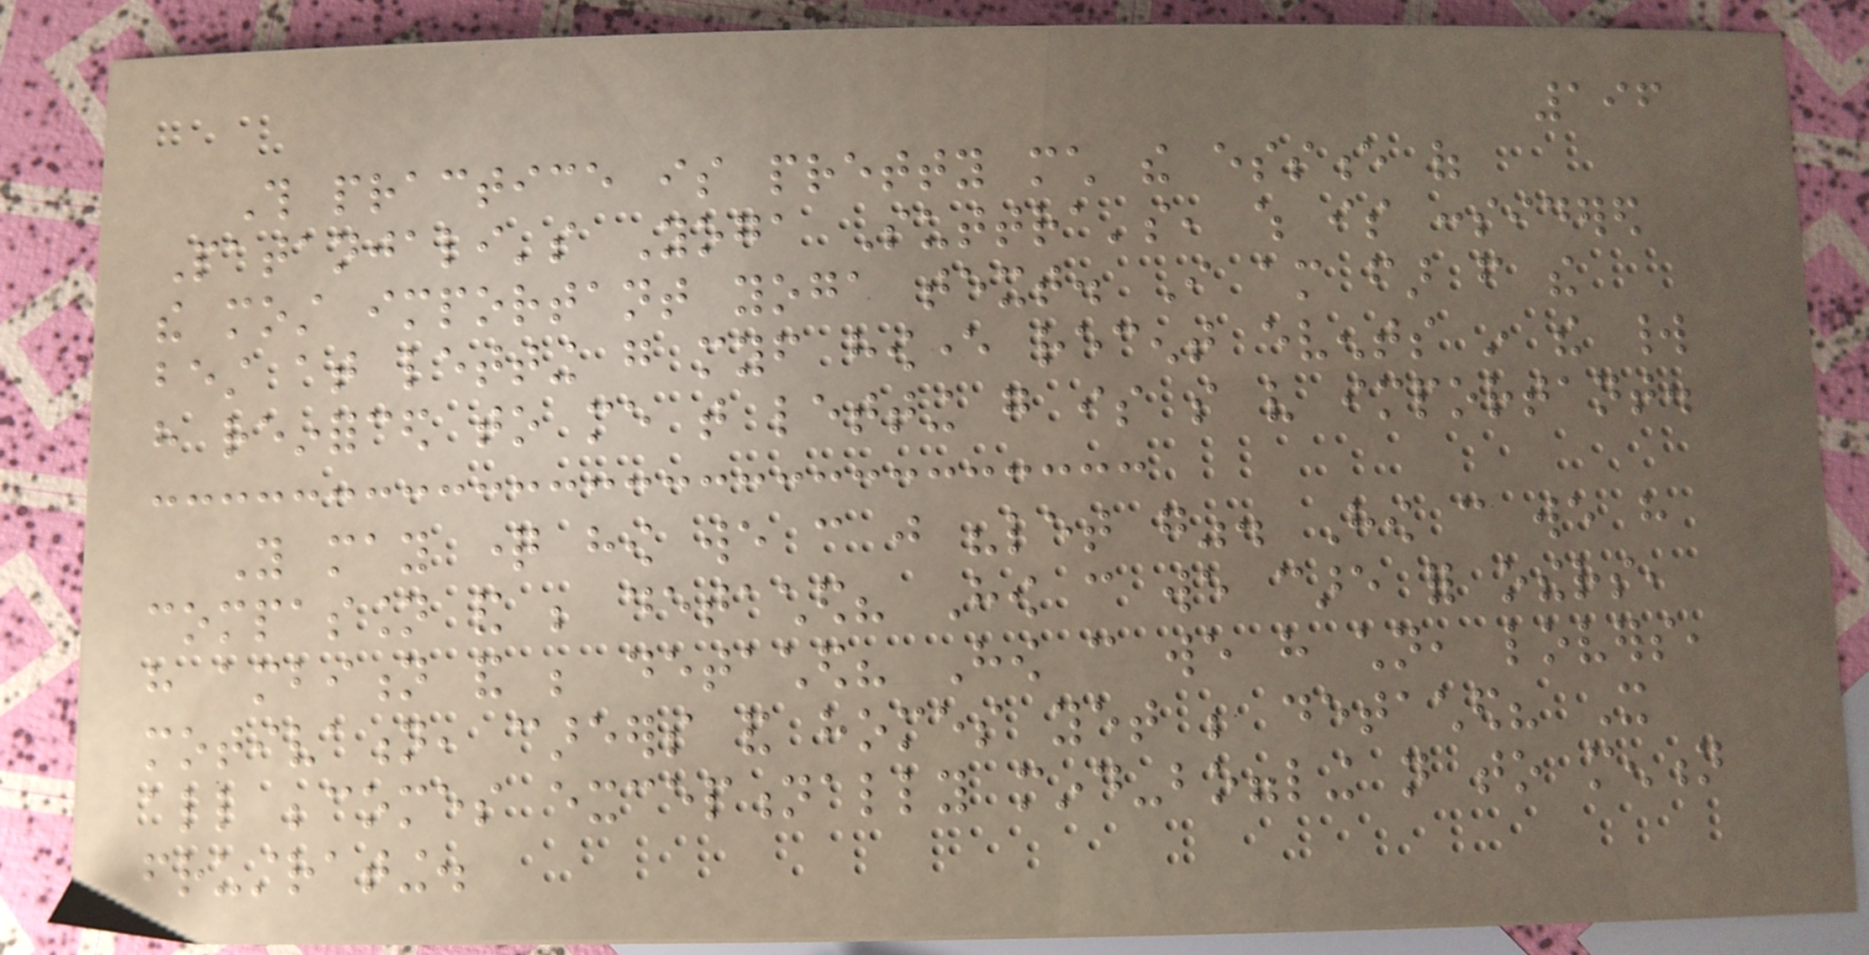196
This practice is pretty much the essence of
Patanjali's Yoga Suttra's, which is considered
the most important yoga text. I am far from the
best at letting go myself however recent events in the world
have reinforced to me that letting go is so very important.
You may question how we can just "let go". How can we have
compassion and be detached? How can we care for others,
have ambition and be detached? How can we have children, lovers,
motivation, careers and homes yet be detached? It
all becomes exceptionally mind-boggling not to mention
frustrating.
